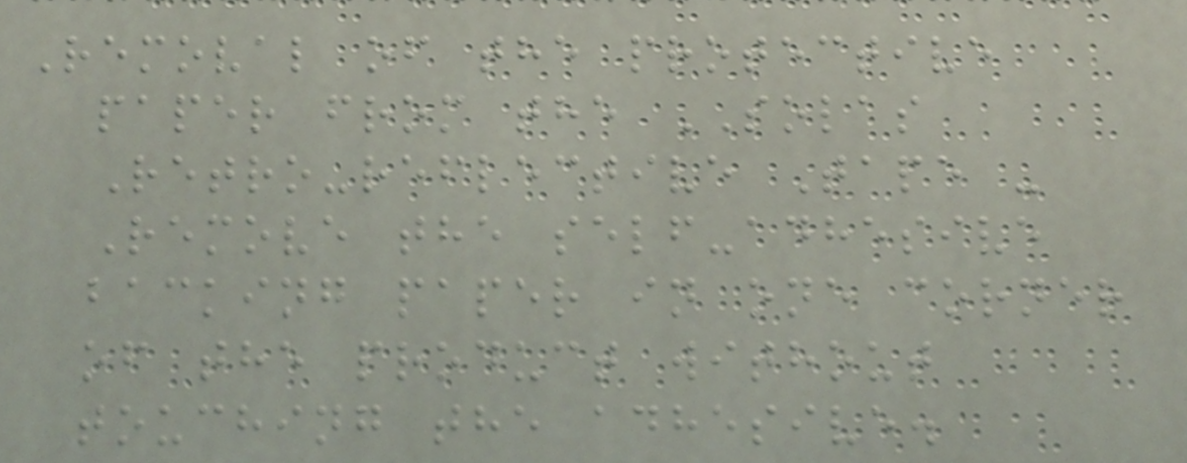Removal of the protective
paper from the SOLAS
Retro-reflective Tape -
Remove the self-adhesive
backing paper in one corner
of the product without
touching the adhesive.
